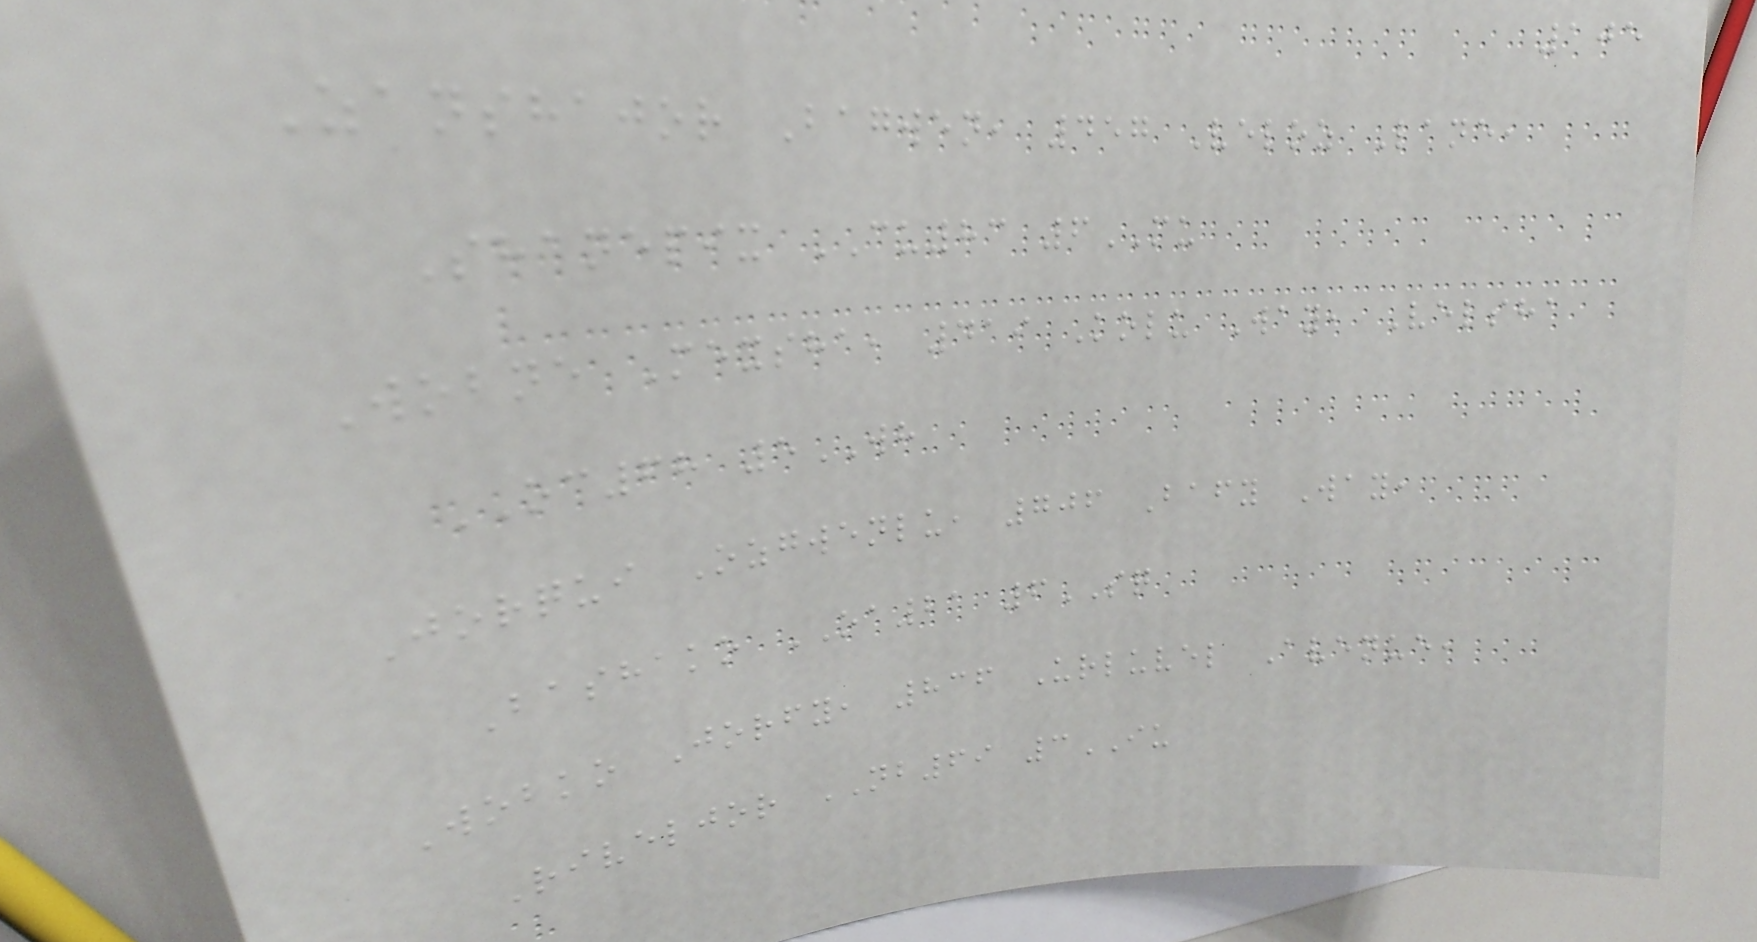105
Zanshajor Bagwen, 457 Veloz Lane,
Shanepix CU83 6MU
Wobne Mexsha, 419 Kolu Way, Velsha
OC68 5WH
Jorqui Ozgwenlu, 706 Bafy Way,
Bashako OA21 6SQ
Wobko Jorfy, 836 Urluvel Avenue,
Riveljor NB69 3IU
